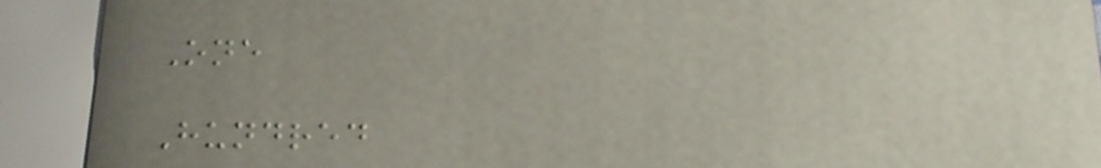One
Hundred
